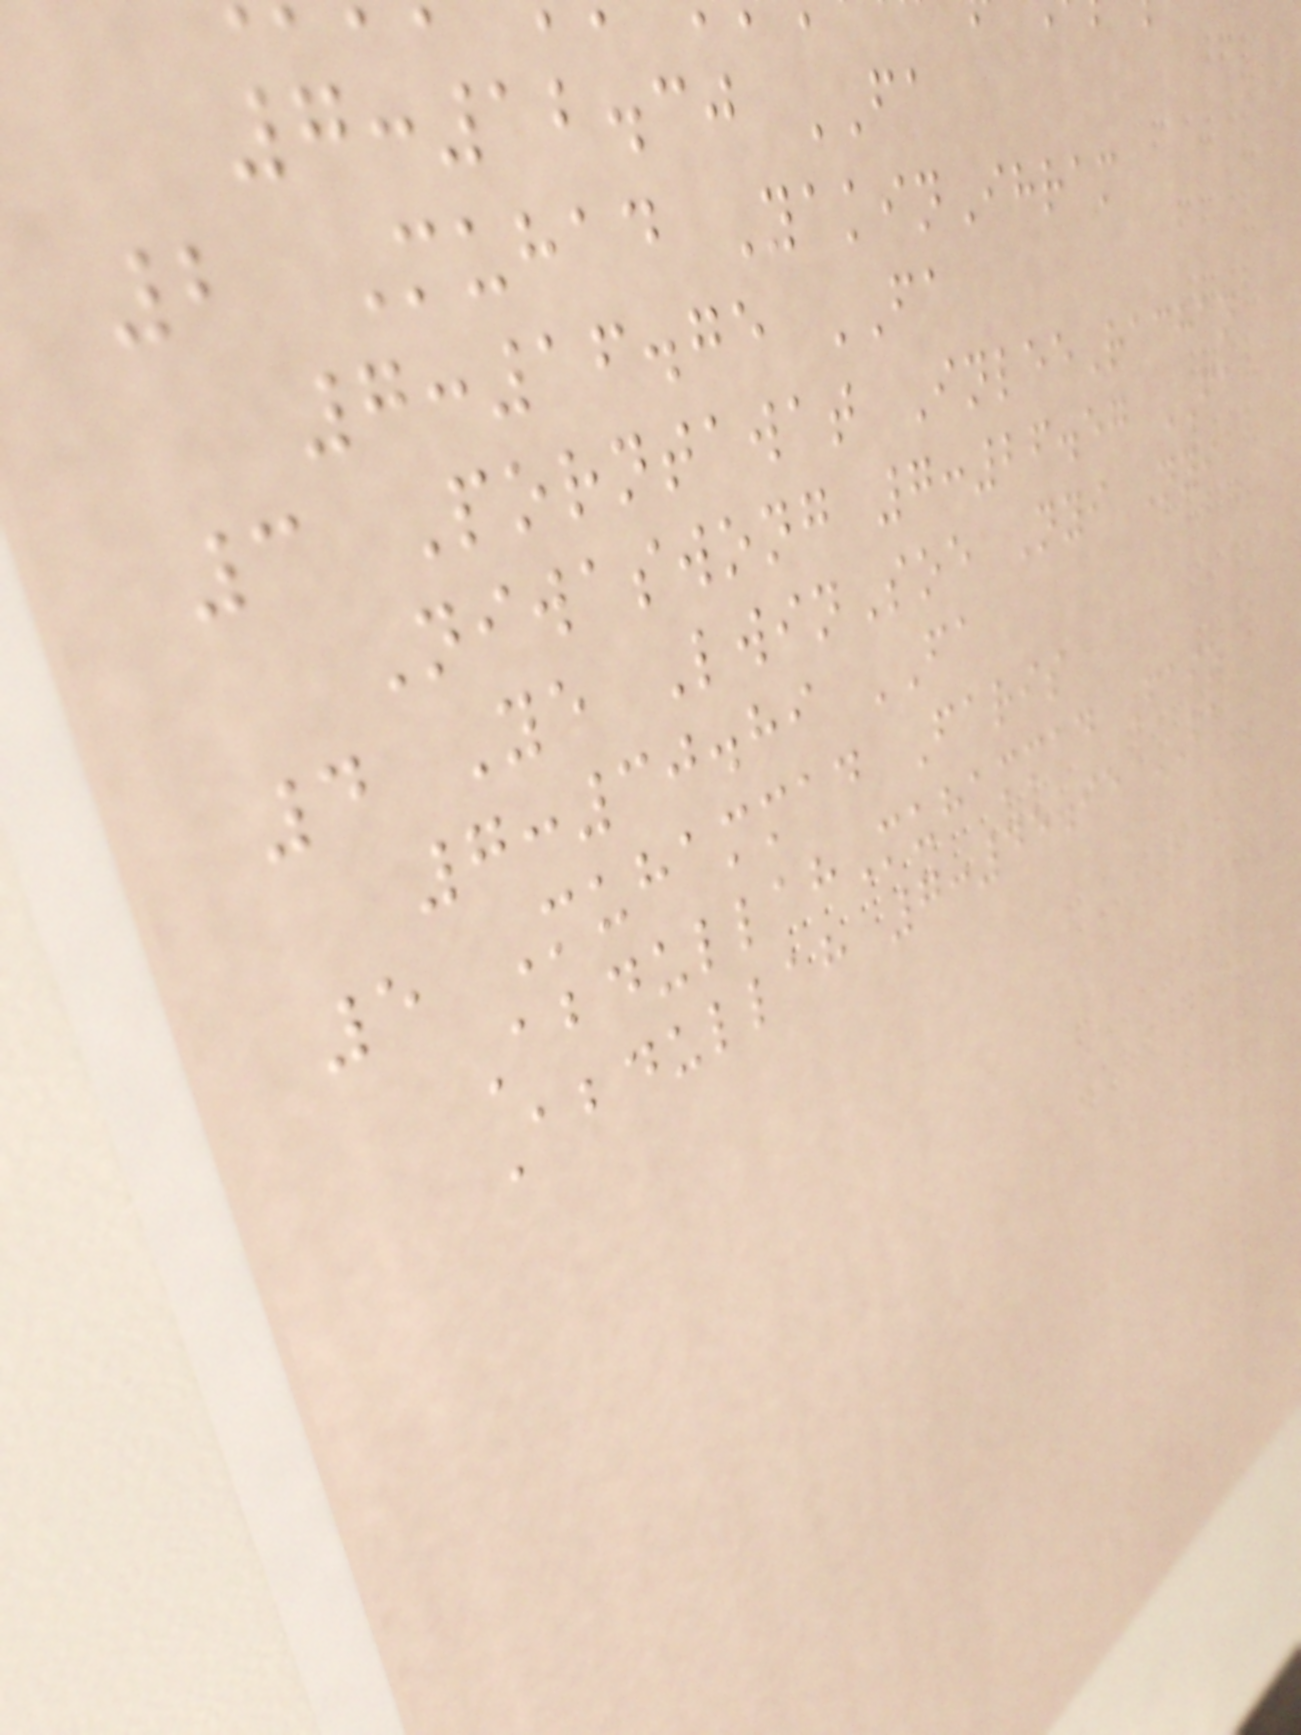7:12.30 FA
2 Muhad YakinIhram
7:16.75 FA
3 Porntawat InleeRachan
Niwaswong 7:26.57 FA
4 Ye LwinSoe Nyi Nyi
7:30.89 FA
5 Muhammad Faris
AbdullahMuhammad Faiz
Abdullah 7:45.95 FA
